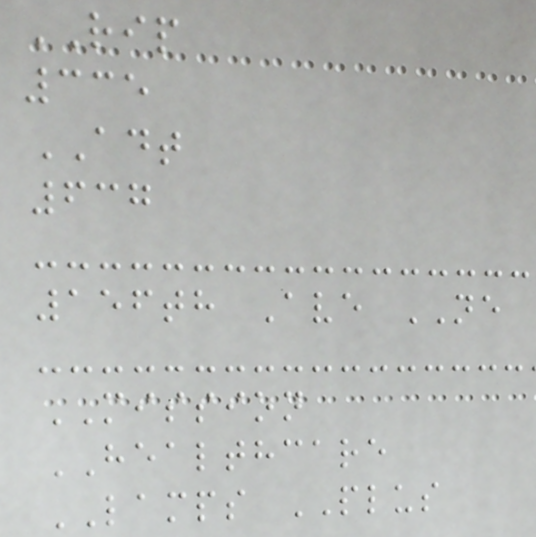RIP
335
ADT
637
156th Ave NE
MISSION
HEALTHCARE
LAMPS PLUS
